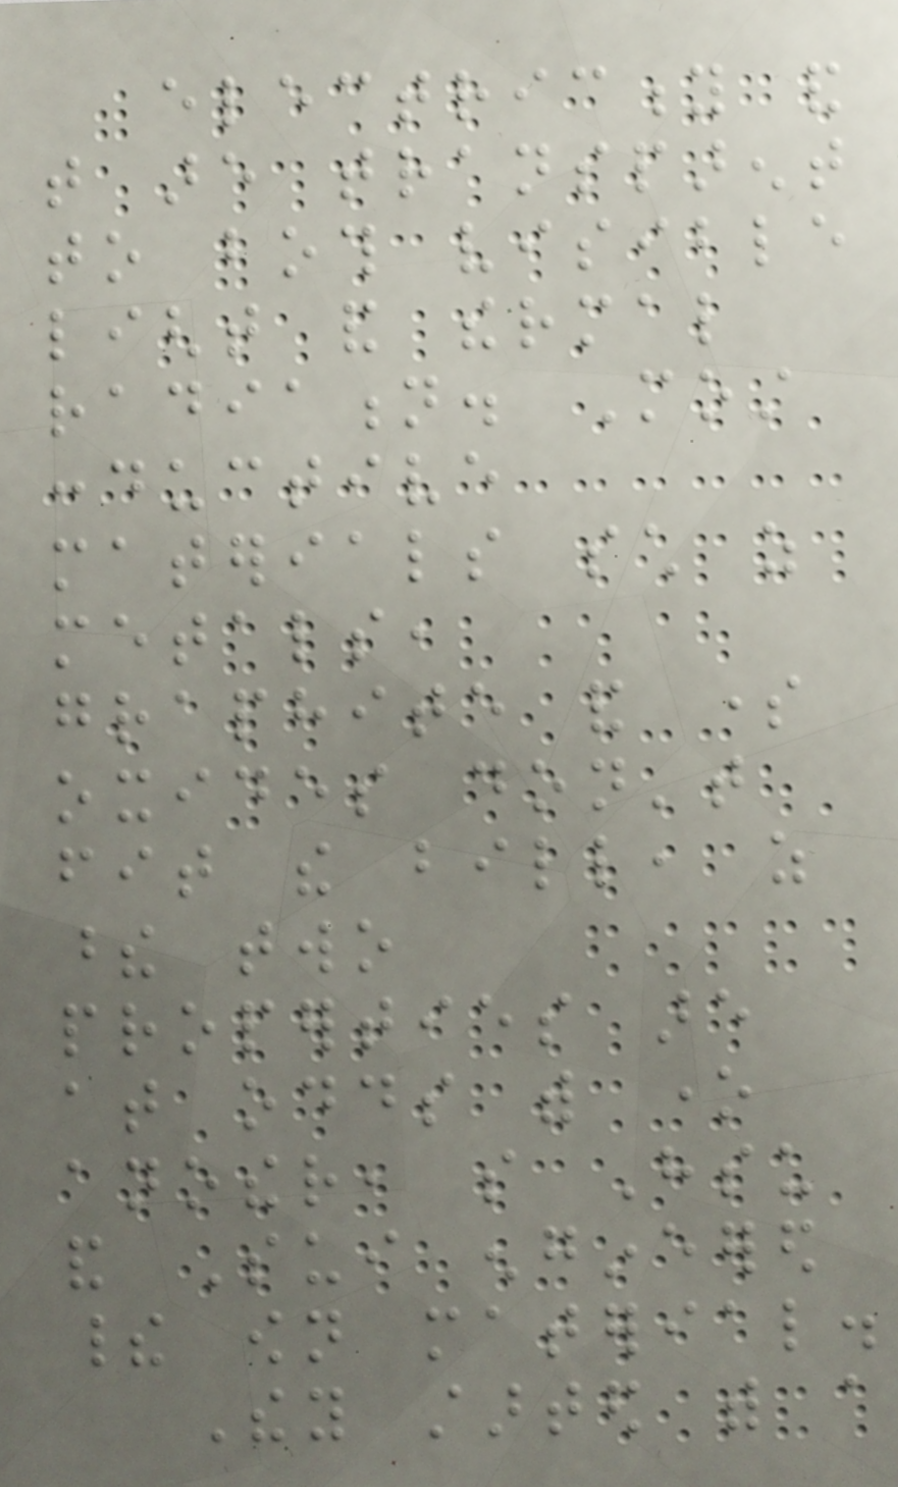electricity and
that are transparent
to both visible
light and thermal
radiation. Most
conductive
materials such as
metals,
graphite and some
oxides don't
fit the bill, as
these two
properties are
at odds with one
another, so Hsu
and Sui engineered
their own material.
They started with a
